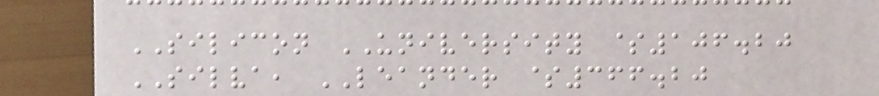SILICON UNIVERSITY $106.20
SILVA, LEANDER $366.20
